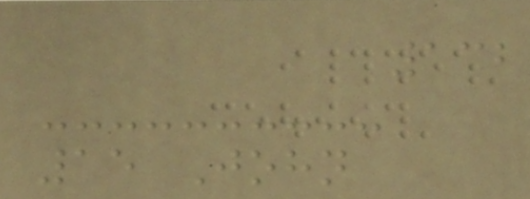132
15 John
